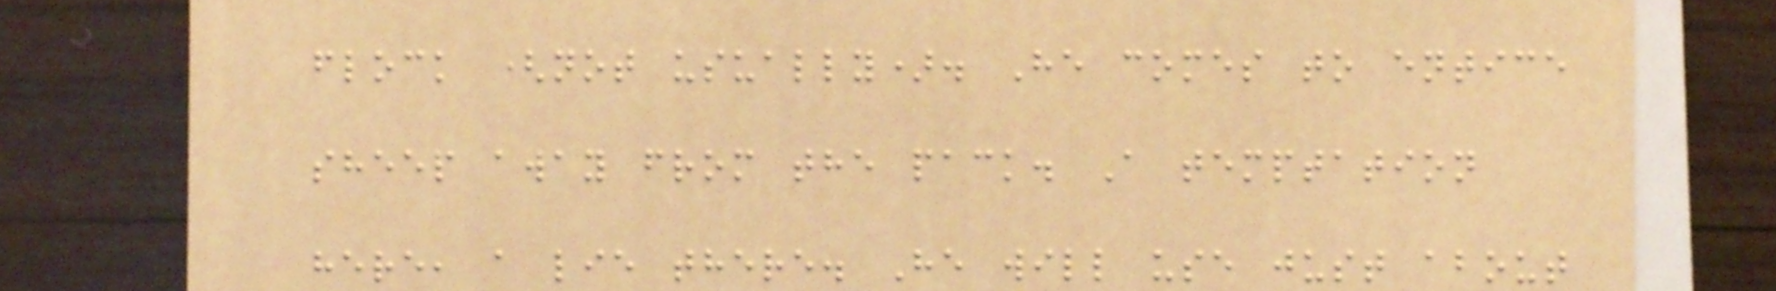flock (not usually). He comes to entice
sheep away from the pack. A temptation
here, a lie there. He will use just about
